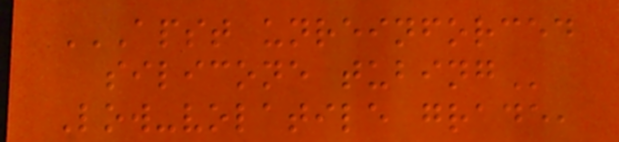APST UNREINFORCED
SILICONE TUBING
Low-volatile grade,
